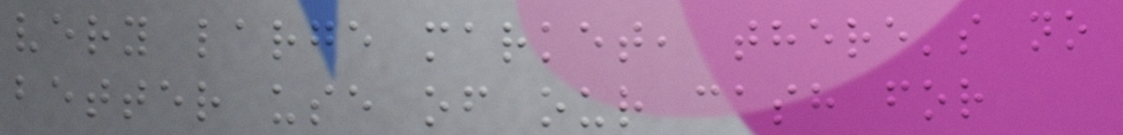very large market, there's no
better use of our cash for
